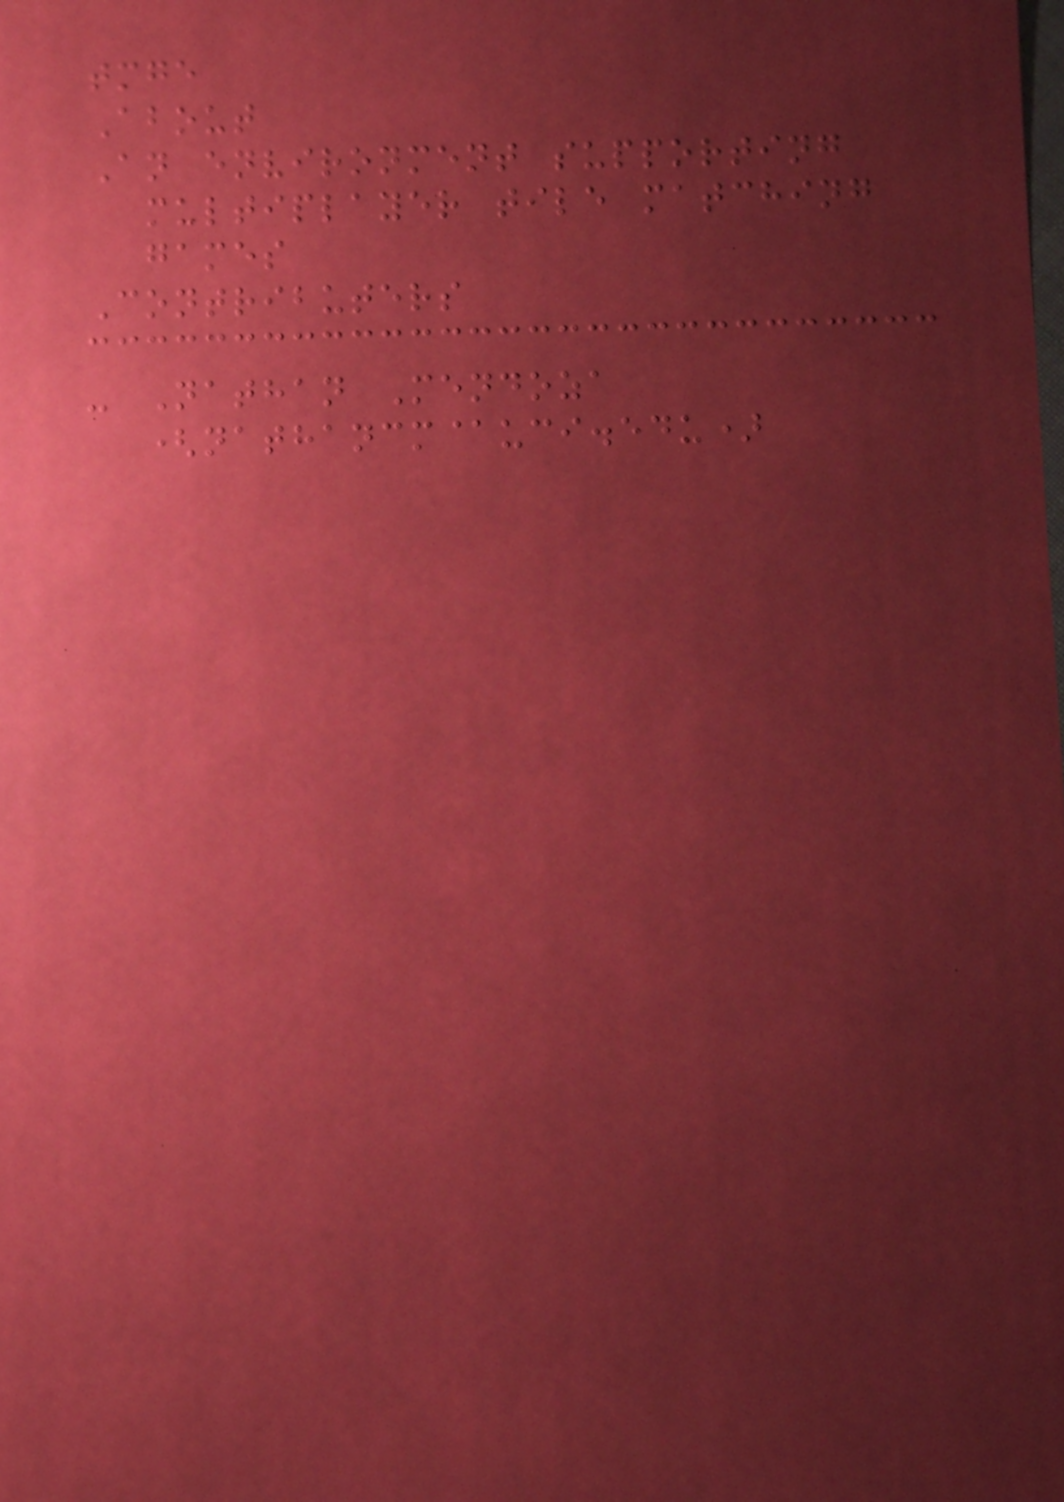tmge
About
An environment supporting
multiplayer tile matching
games
Contributers
- Nathan Mendoza
(nathancm@uci.edu)
